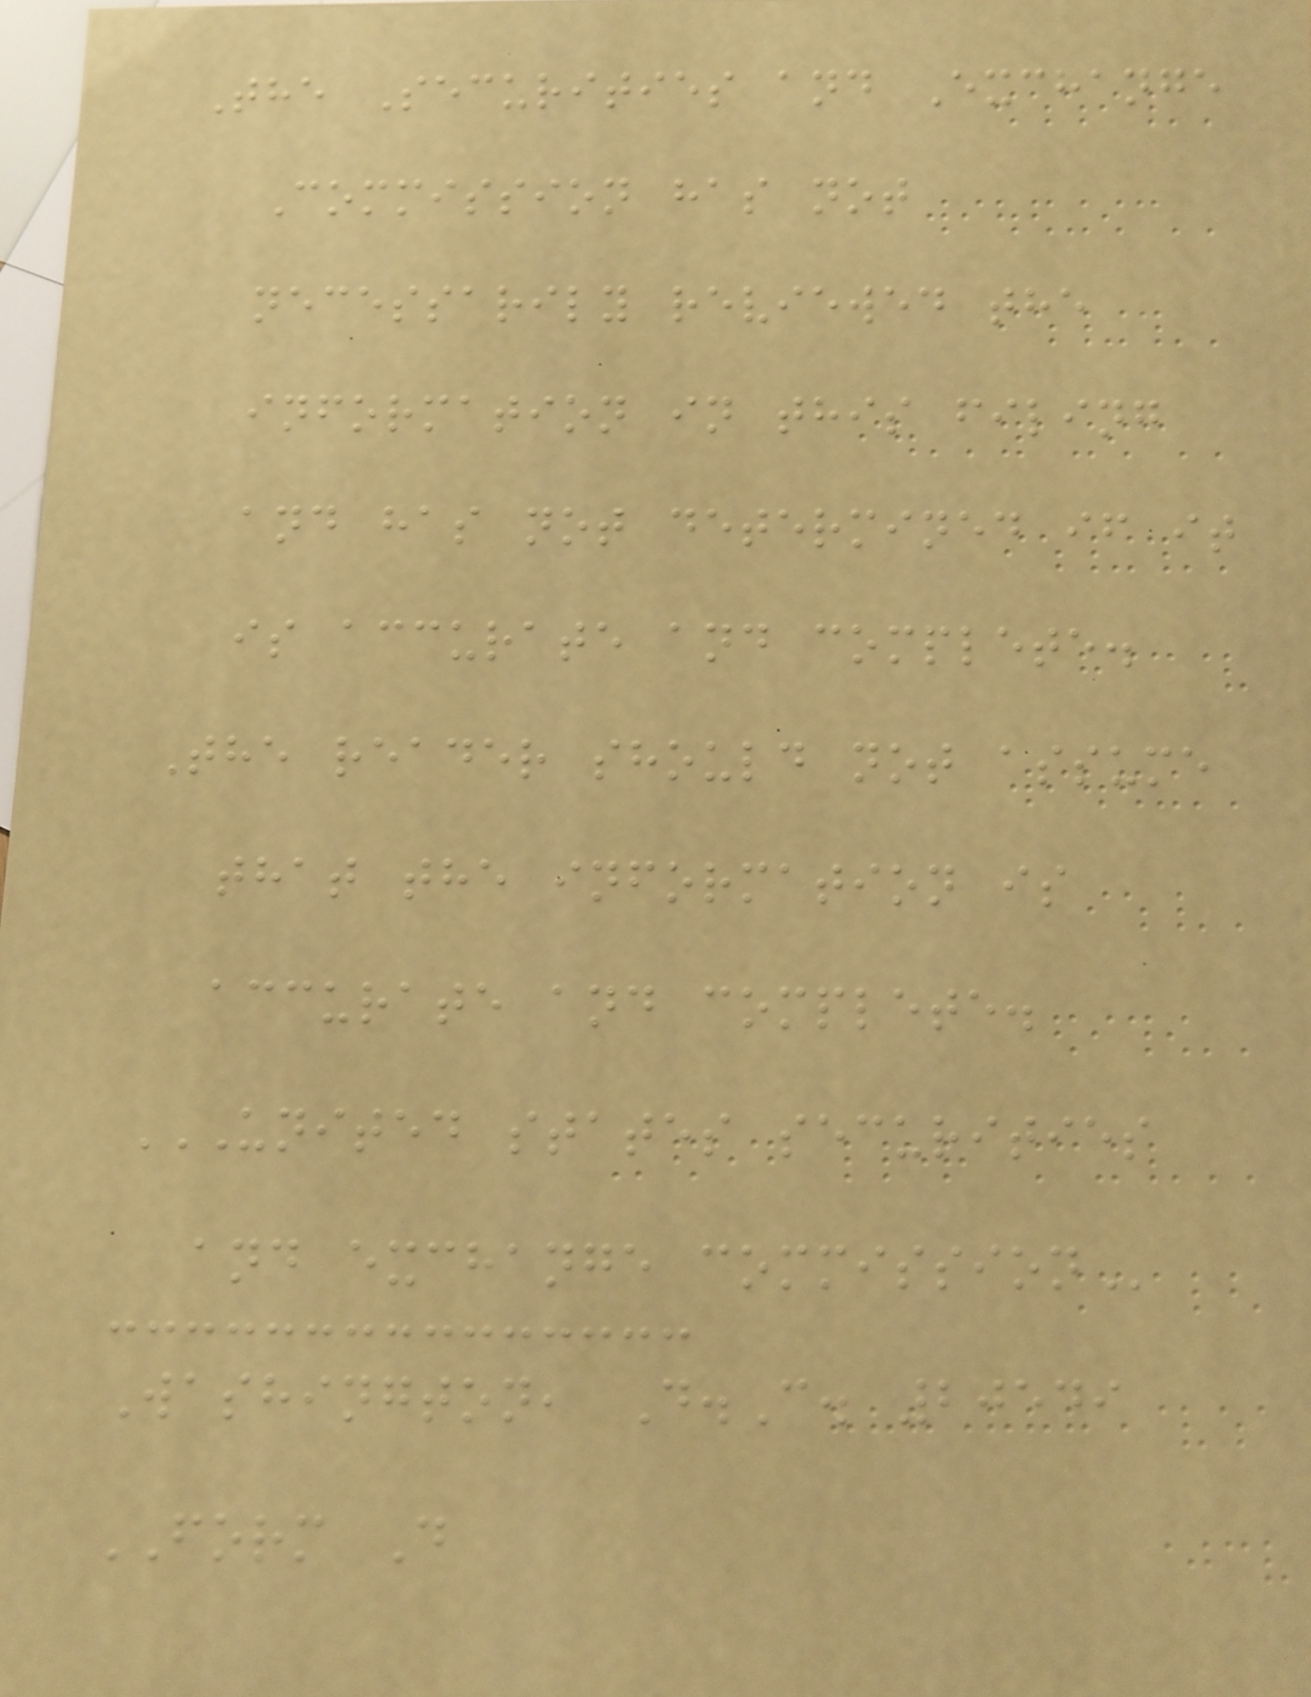The Securities and Exchange
Commission has not
necessarily reviewed the
information in this filing
and has not determined if it
is accurate and complete.
The reader should not assume
that the information is
accurate and complete.
UNITED STATES SECURITIES
AND EXCHANGE COMMISSION
Washington, D.C. 20549
FORM D
